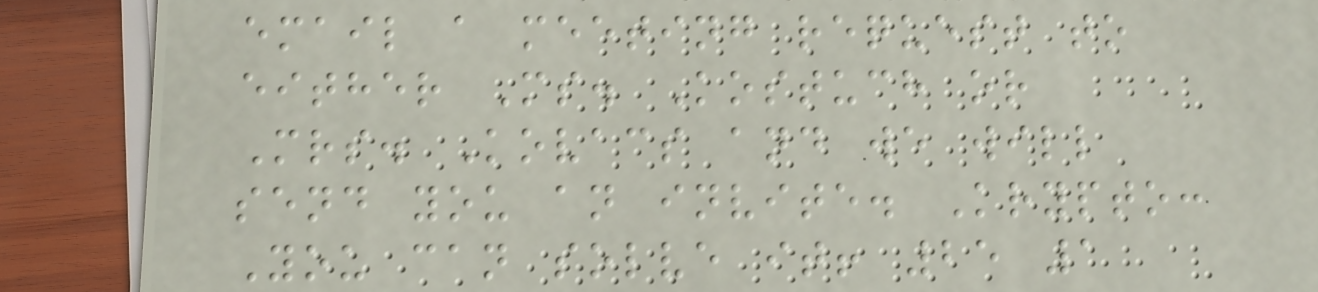email a meeting request to
either Ms. Kostuch or
Mrs. Kovacs and we will
send you an invite. Krypto:
You can solve it! 25 1
